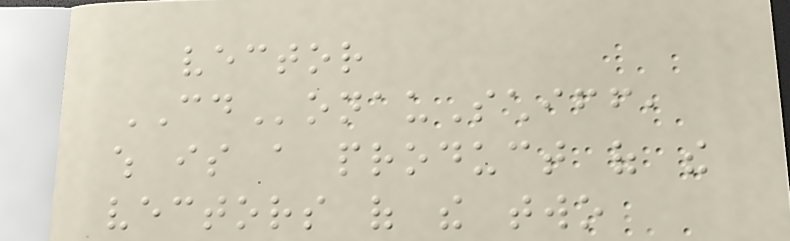vector
CDonauSchiff,
which is a product of the
vectors of the two
